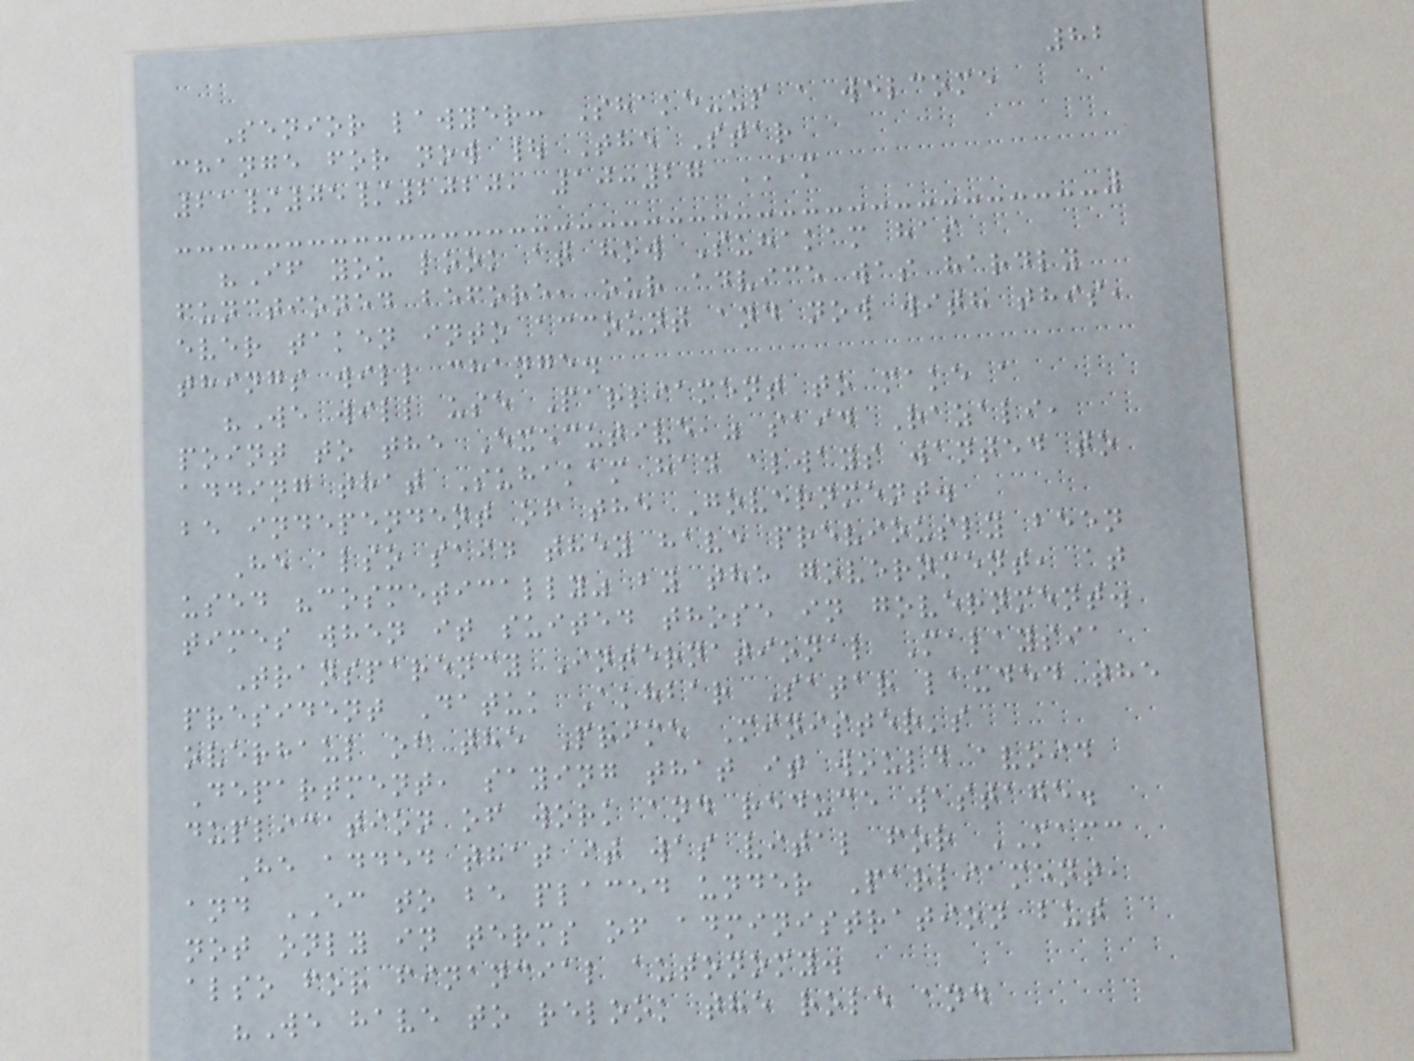82
Senior lawyer: Shake-up a welcome
change for now | The Star
21/05/2020, 10:27 AM
"If you look at how Suhakam has
functioned before, our advice was hardly
ever taken into account and now with this,
things will change.
"We will use Parliament to make a
point to the Executive," said Razali,
adding that Suhakam had always wanted to
be independent of the Government.
He also said they have previously been
used "cosmetically" by the government, at
times when it suited those in government.
Transparency International Malaysia
president Datuk Akhbar Satar lauded the
overhaul of the Prime Minister's
Department, saying that it would avoid
duplication of work and reduce wastage.
He added that it was vital for MACC
and EC to be placed under Parliament,
not only in terms of administration but
also for financial autonomy.
"We have to relook the role and
